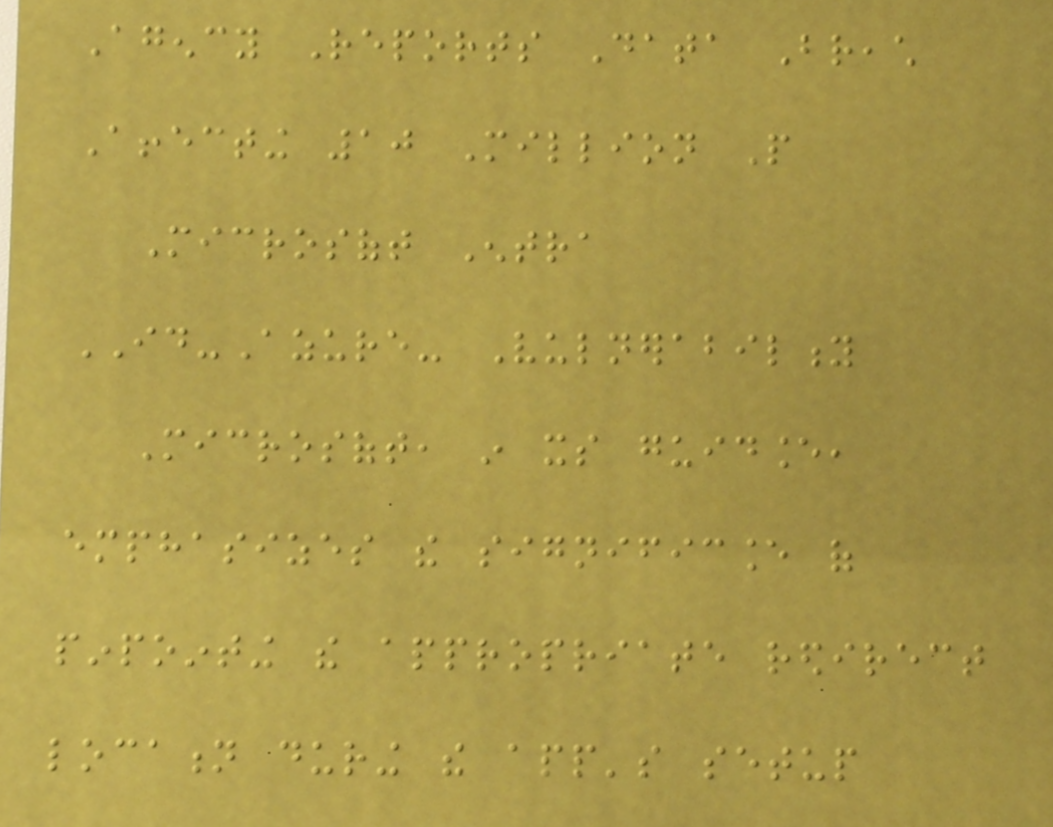Agency Reports Data Breach
Affecting 10 Million People
Microsoft Entra
ID-Azure- Vulnerability
Microsoft, in its guidance,
emphasizes the significance of
pinpointing the appropriate redirect
location during the app's setup
